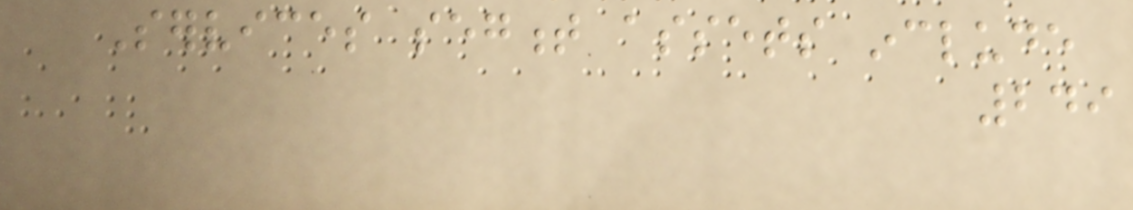Services segment assets include
249
